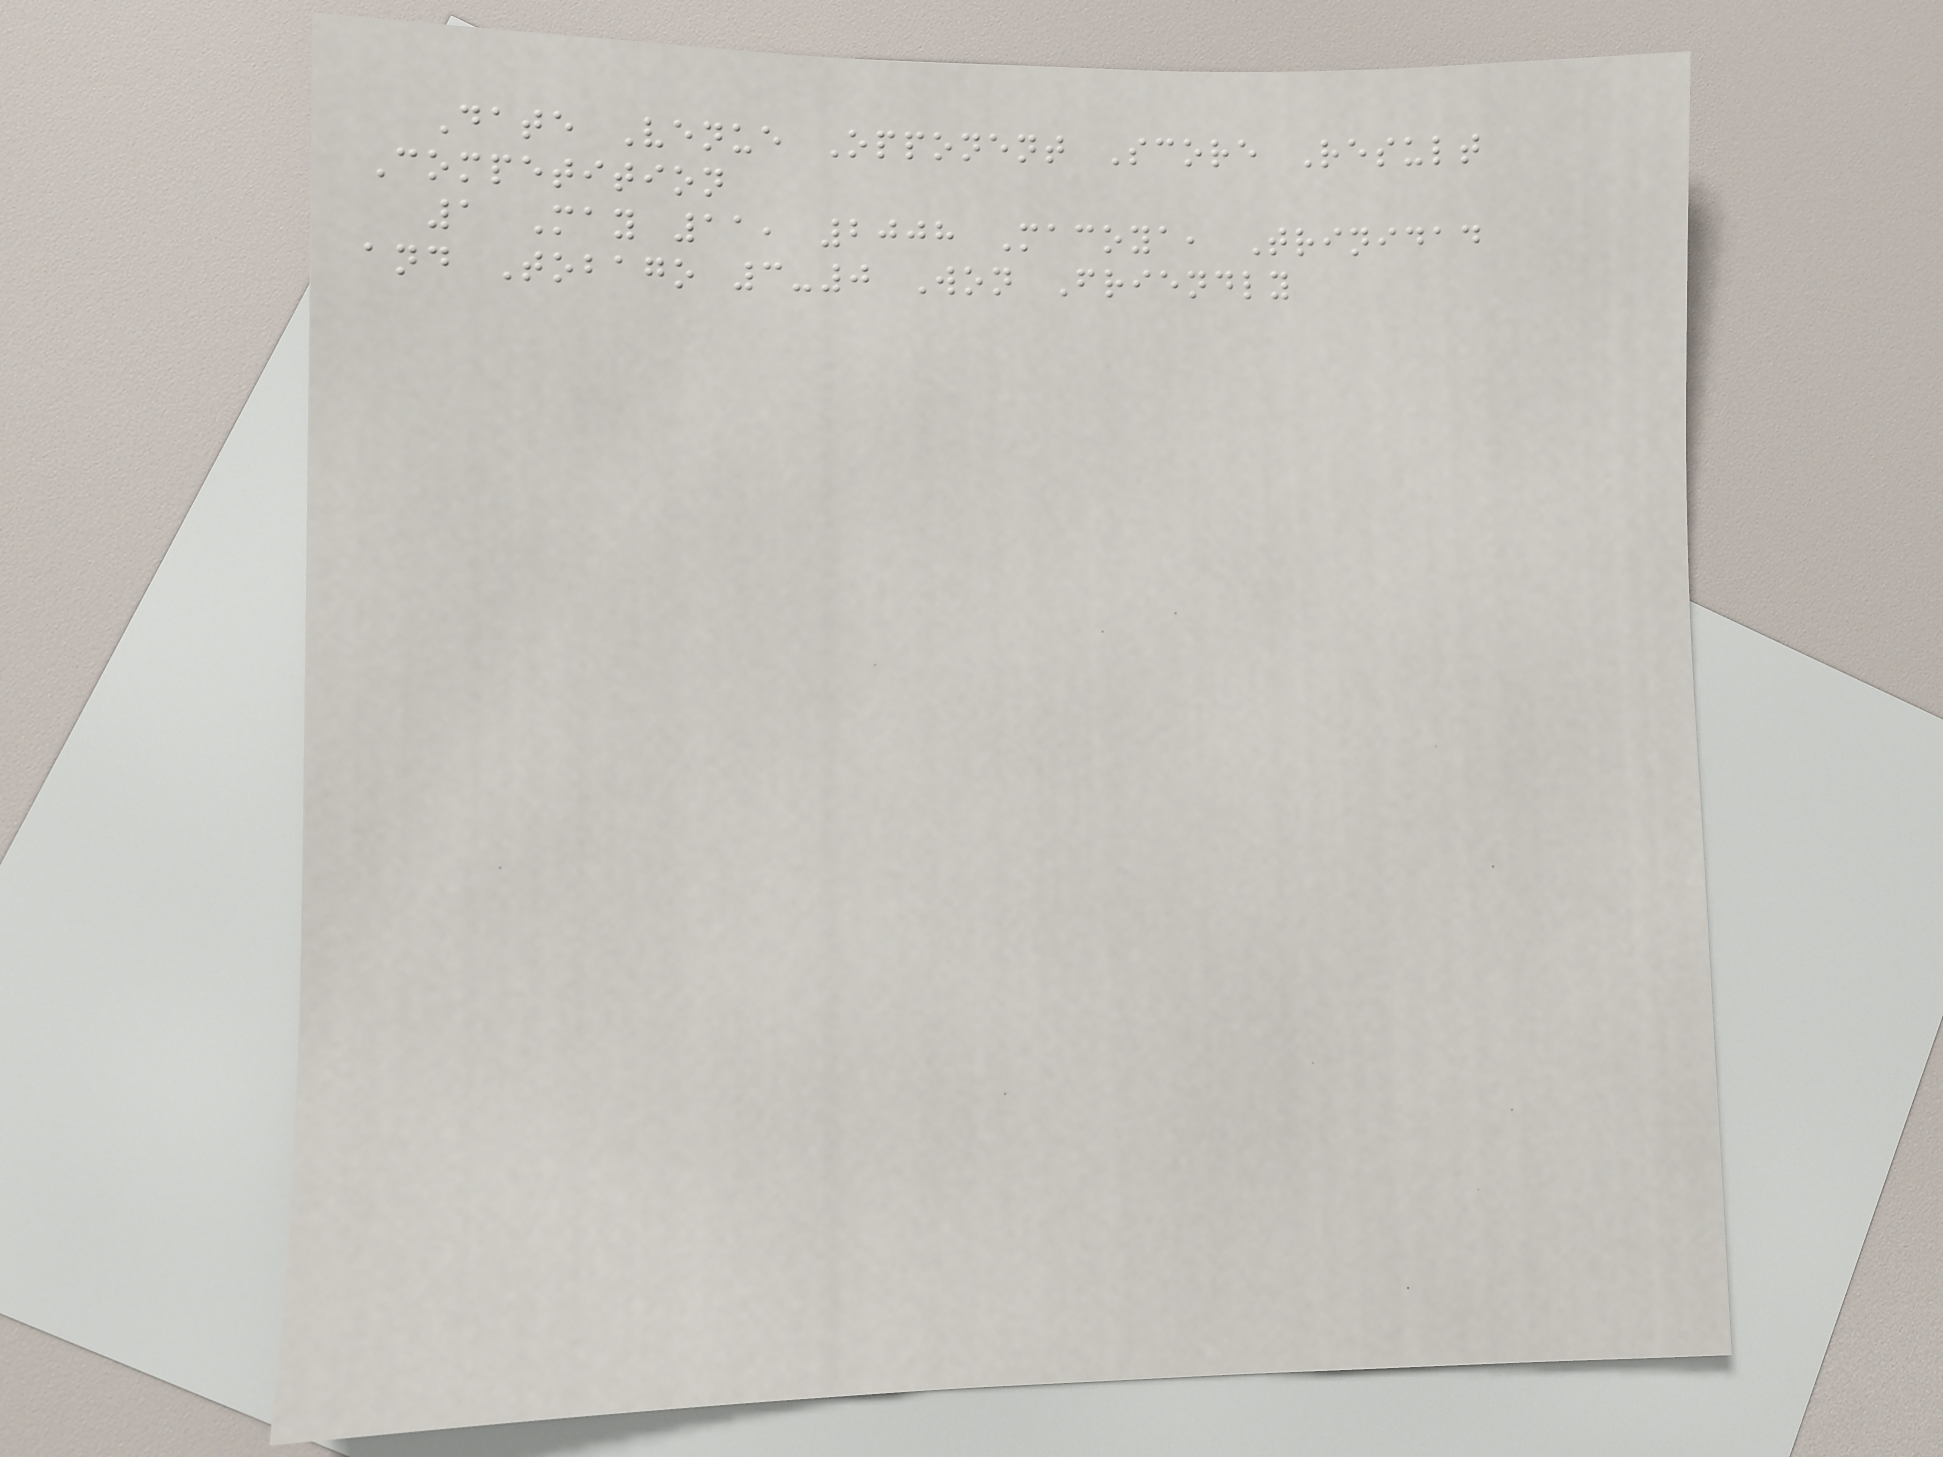Date Venue Opponent Score Result
Competition
1 May 11, 2008 Macoya, Trinidad
and Tobago 3-0 Won Friendly
